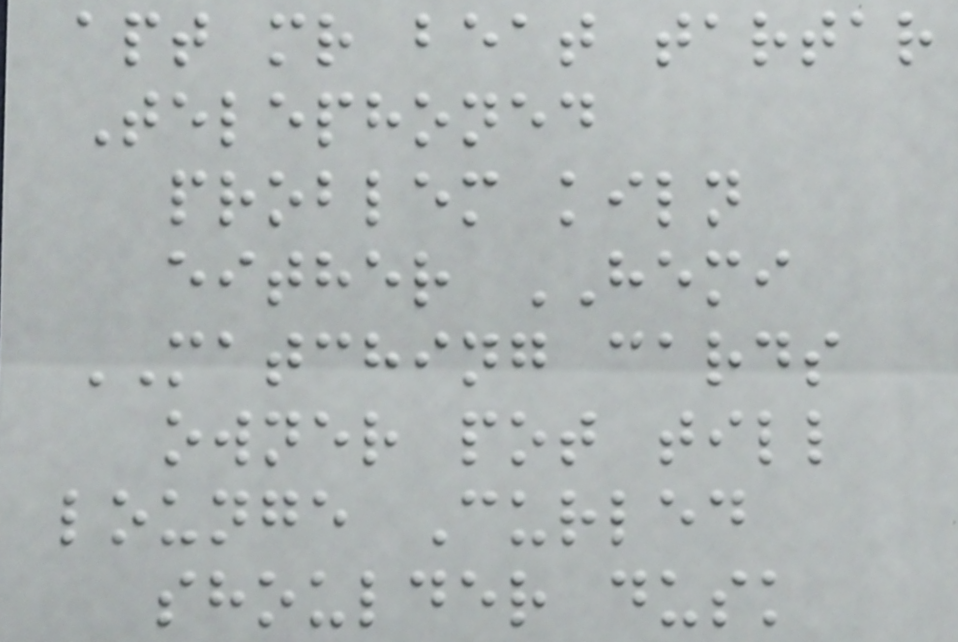apt mr beat tartar
Telephoned
problem kiln
either HEMI
MATCHING cards
owner pot till
lounge Curled
shoulder dusk
